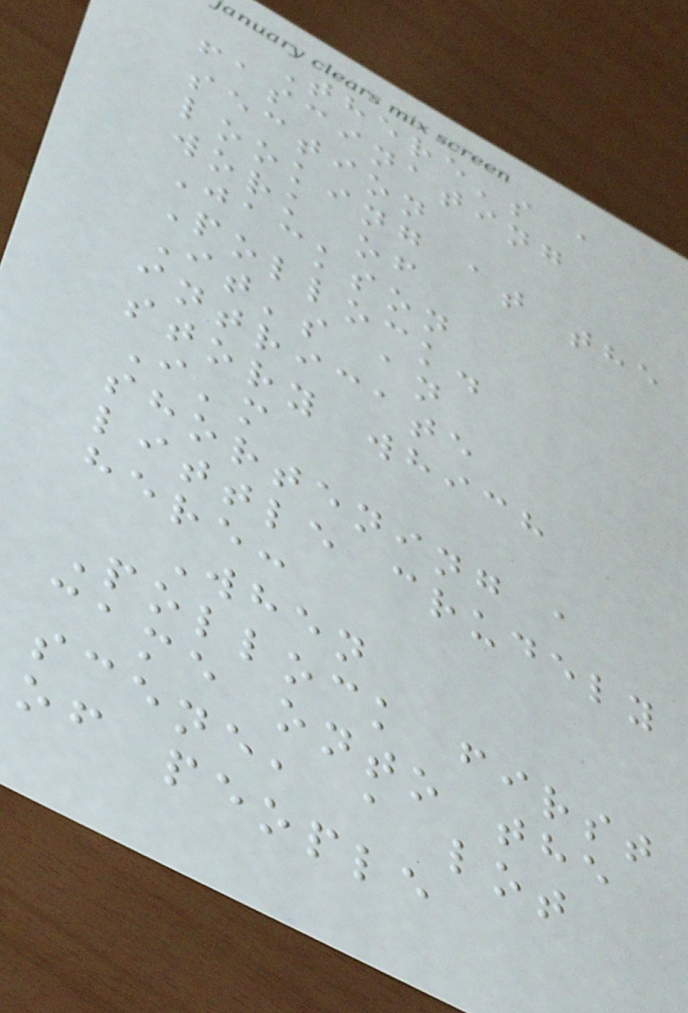There's a
fascinating
section
looking at the
work of
Jackson
Pollock.
It's an
intricate
story which
I'm
shortening a
little crudely
here:
When
Pollock first
came onto the
scene, a lot
of people
